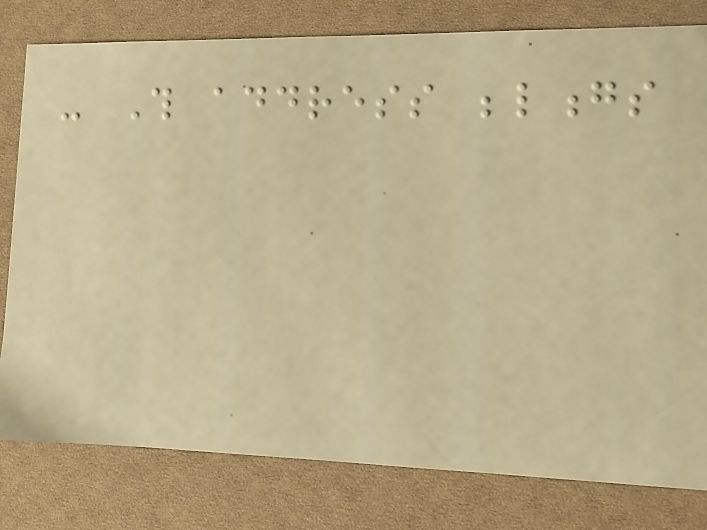- This address belongs
